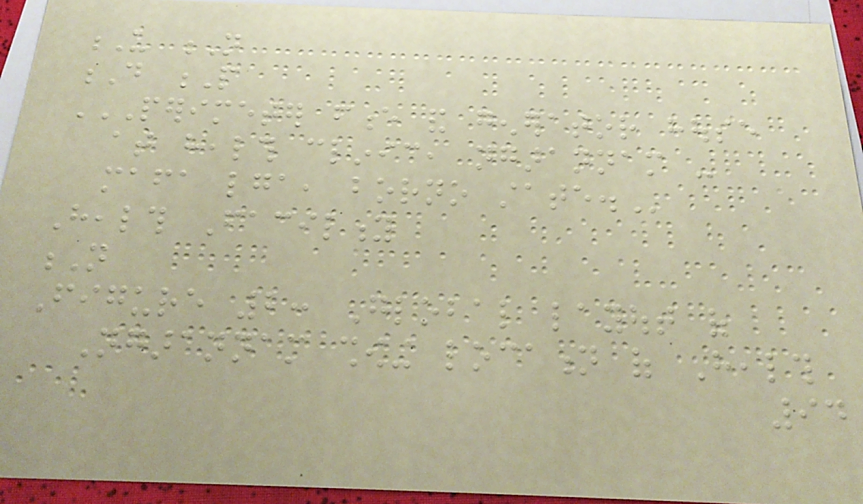U N
D P
PERIMETER FENCE AND GENERATOR HOUSE
AT HEALTH CLINIC, NGARANNAM -
MAFA LGA, BORNO STATE.
Health Facility
N
Figure 2: Global layout of
Ngarannam showing location of Health
94
